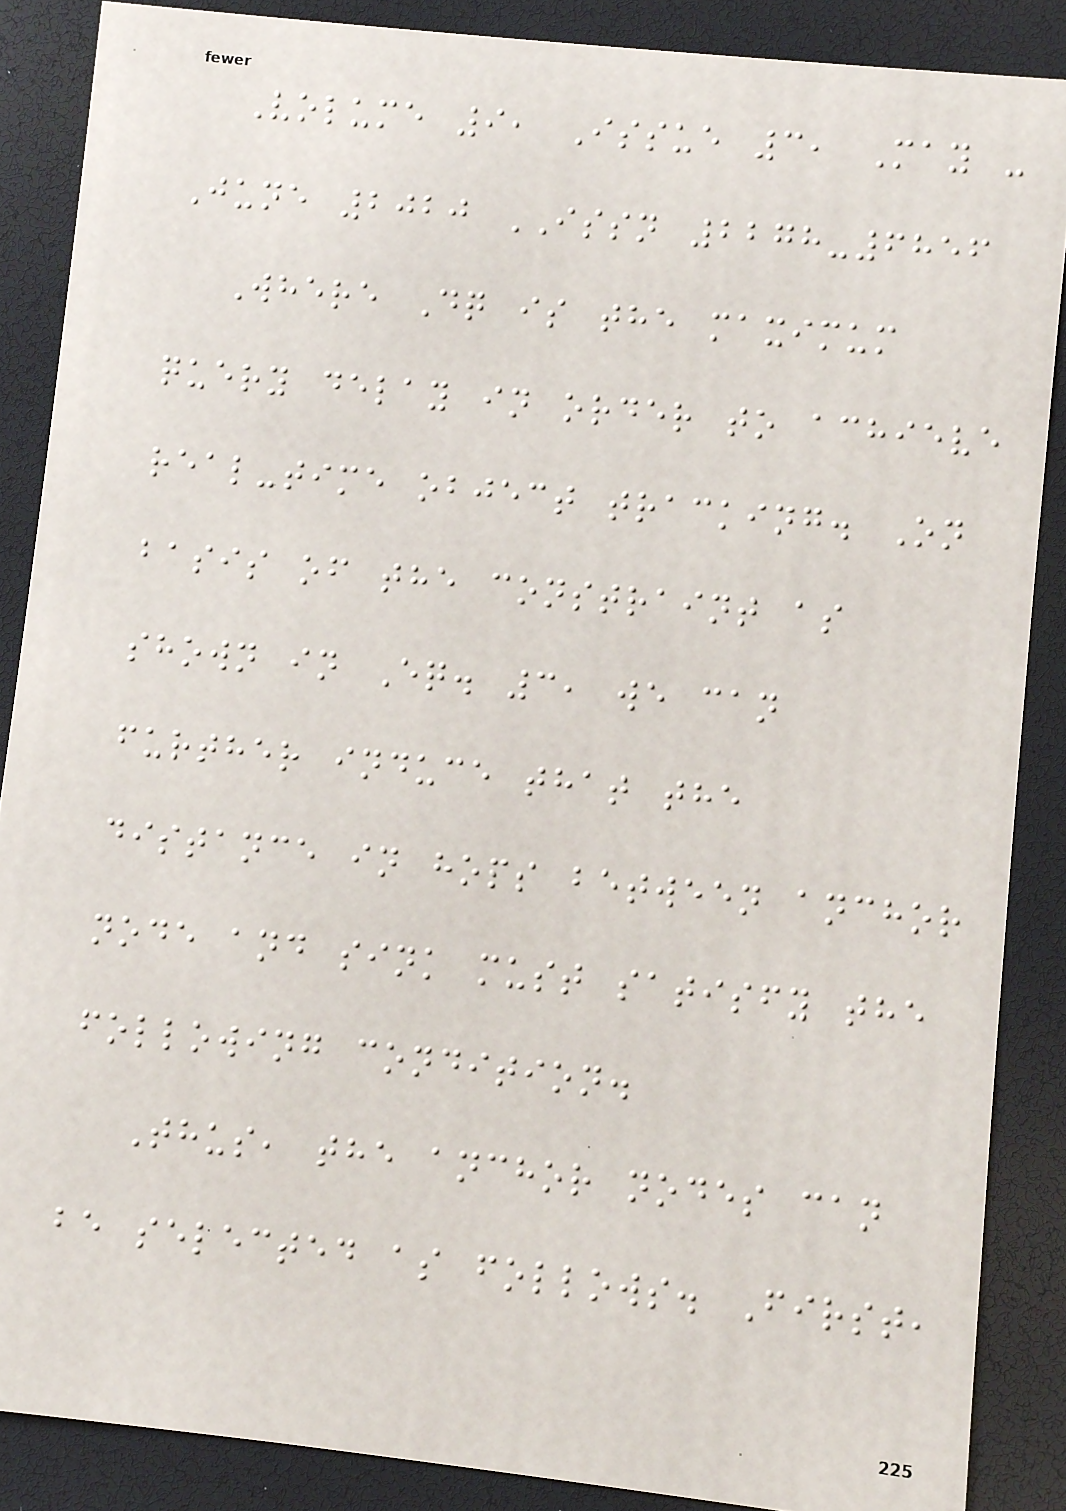Volume 9, Issue 3, May -
June 2020 ISSN 2278-6856
Where Dq is the maximum
query delay in order to achieve
real-time object tracking. On
basis of the constraint as
shown in Eq. 3, we can
further induce that the
distance in hops between anchor
node and sink must satisfy the
following condition.
Thus, the anchor nodes can
be selected as follows. First,
